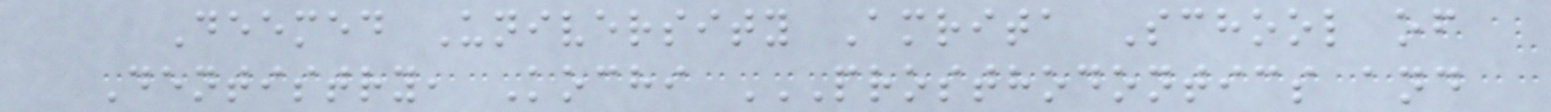Deemed University Amrita School of
Dentistry, Kochi PROSTHODONTICS AND
